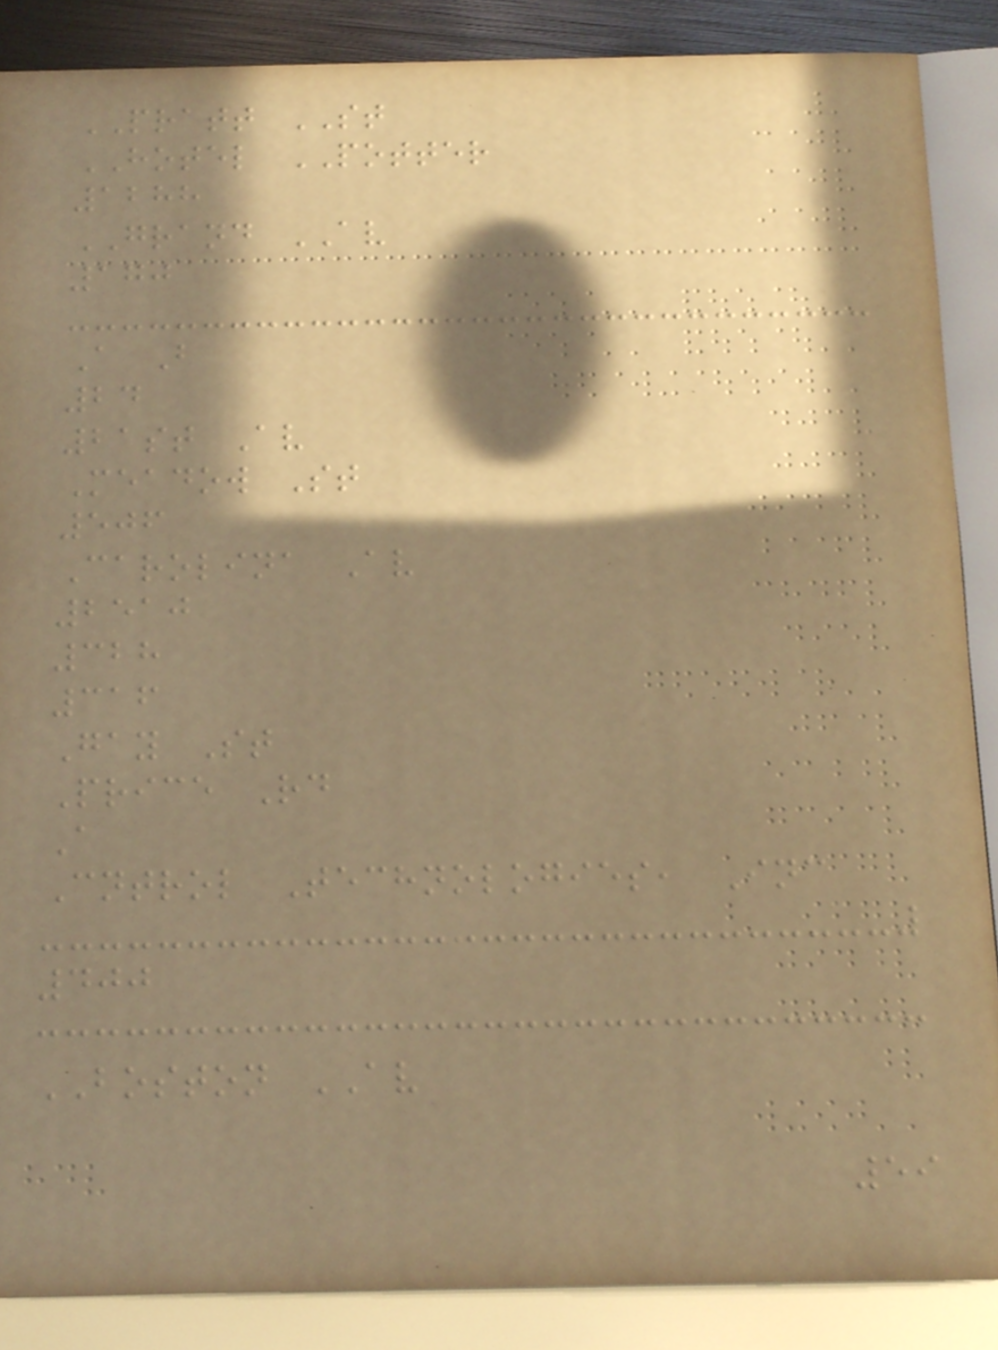PRATT ST
HOTEL POTTER
1288
GRAND AV
170
A B
24
21st Av
Meadow St
506
Carolina Av
2510
328
316
Gay St
Price Rd
A
Cntrol Technologies, Inc
400
BOSTON AV
59
